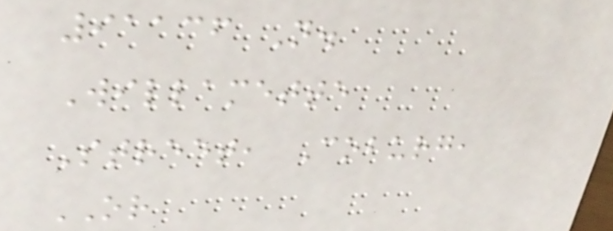91136 N.
Willamette
Street, Coburg,
OR
